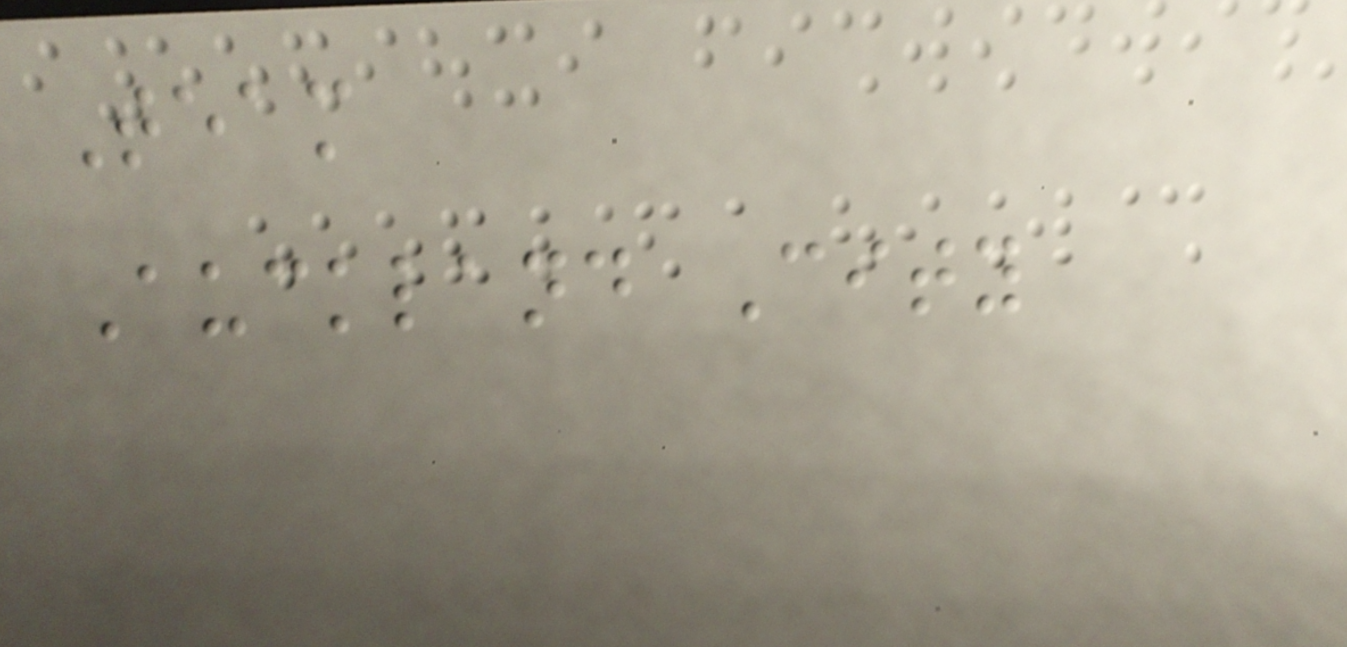Team
Auckland City
